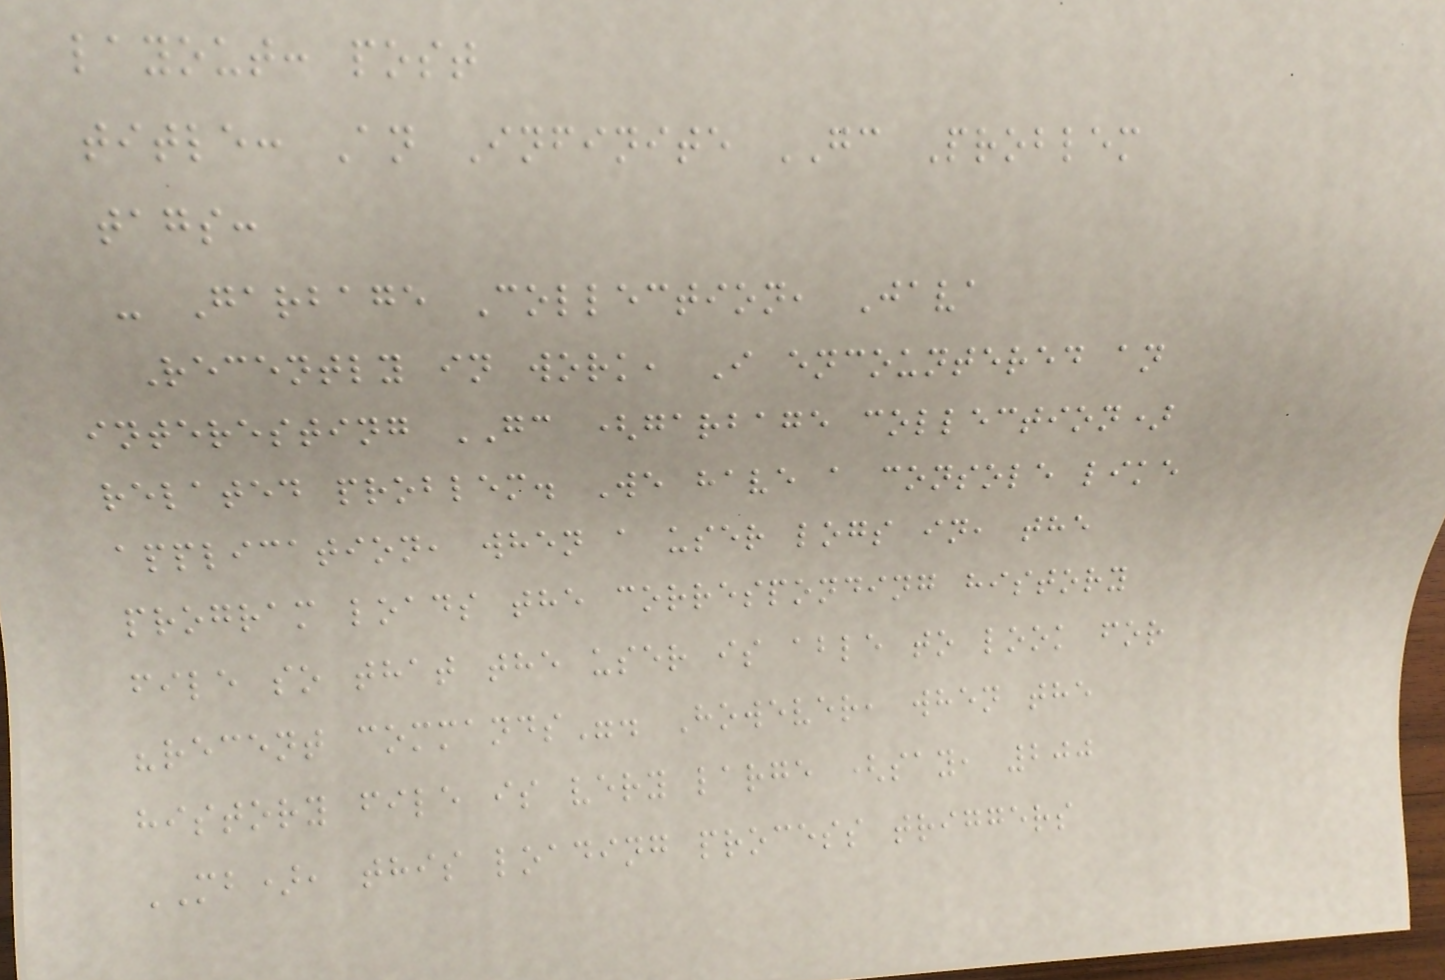layout: post
title: An Infinite GC Problem
tags:
- Garbage Collection, Java
Recently in work, I encountered an
interesting GC (garbage collection)
related problem. We have a console like
application, when a user logs in, the
program loads the corresponding history
file so that the user is able to look for
"recent commands". However, when the
history file is very large (say, 200
MB), this loading process triggers
